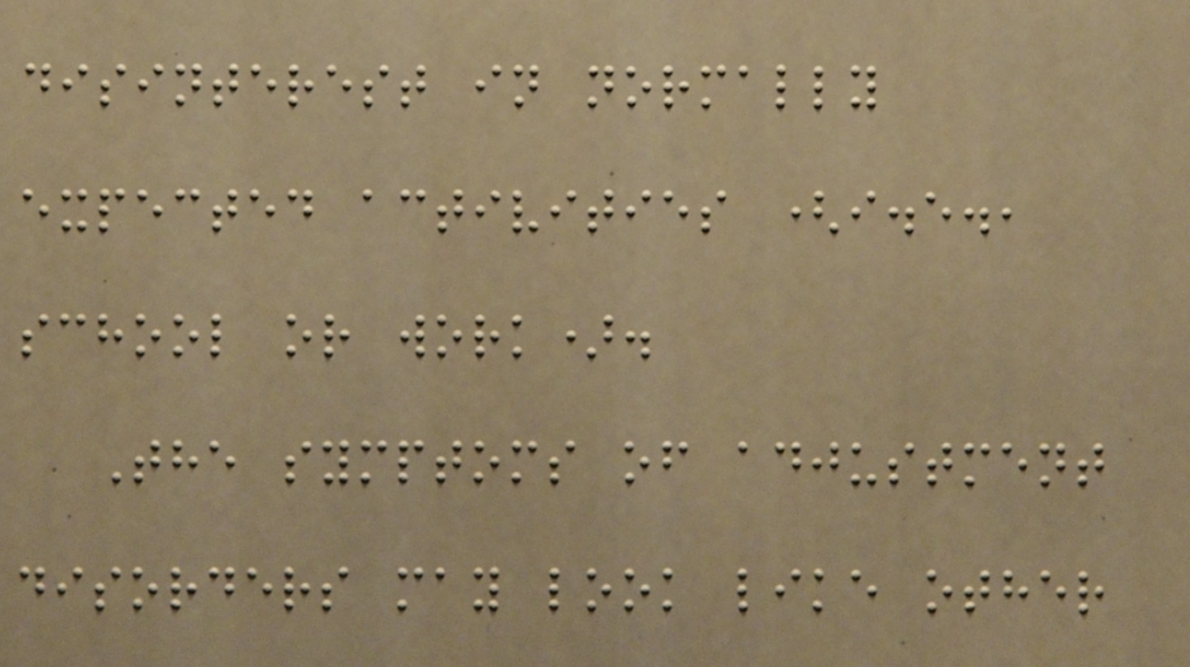disinterest in normally
expected activities (i.e.,
school or work).
The symptoms of adjustment
disorders may look like other
